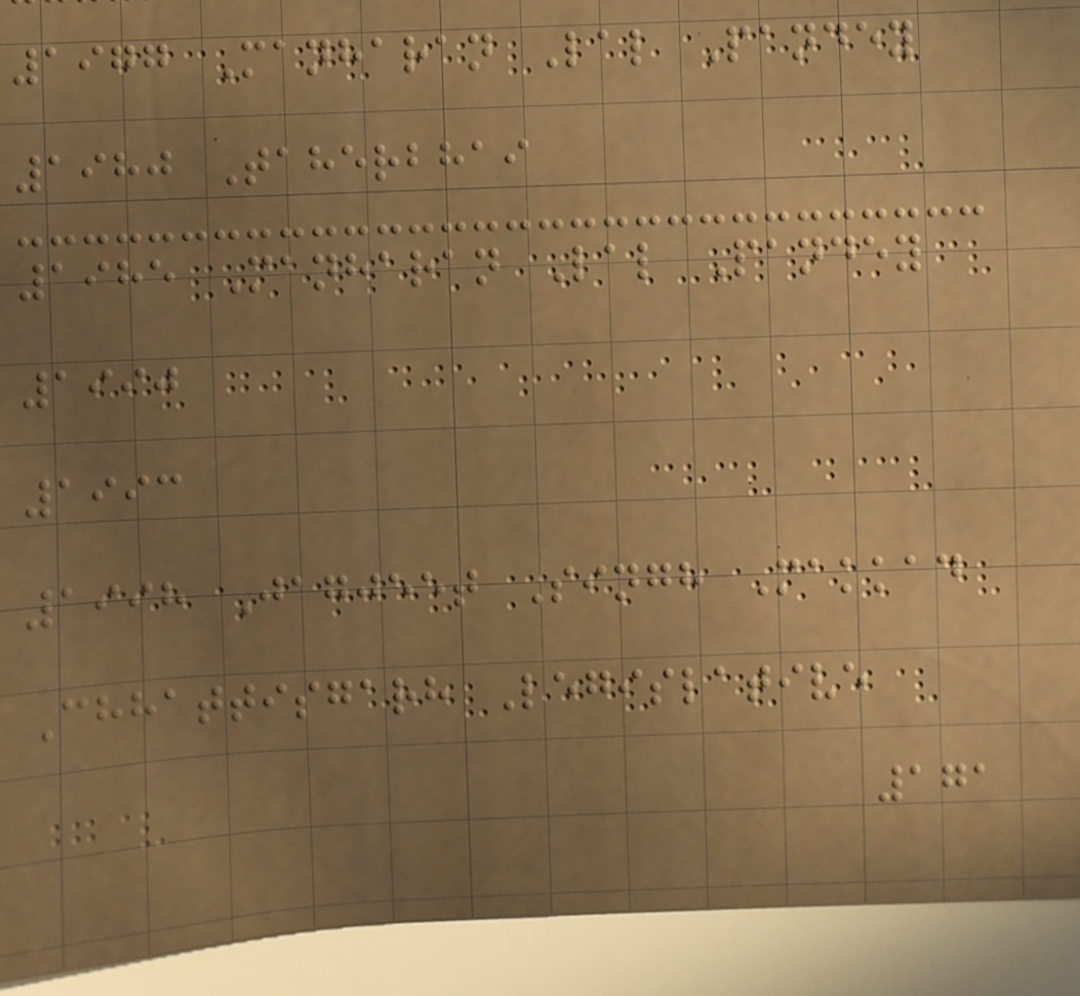1977 Manharan Lal Pandey
1980 Taherbhai
1985 Manharan Lal Pandey
1990
1993
1998 Jagjeet Singh Makkad
Chhattisgarh Legislative
171
